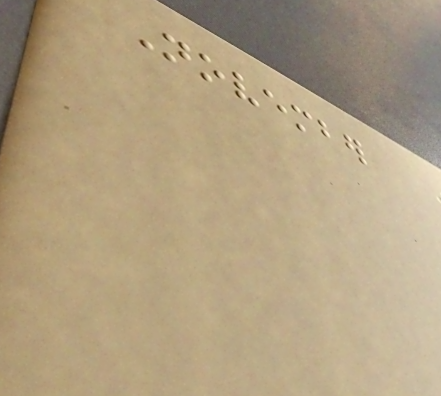November
